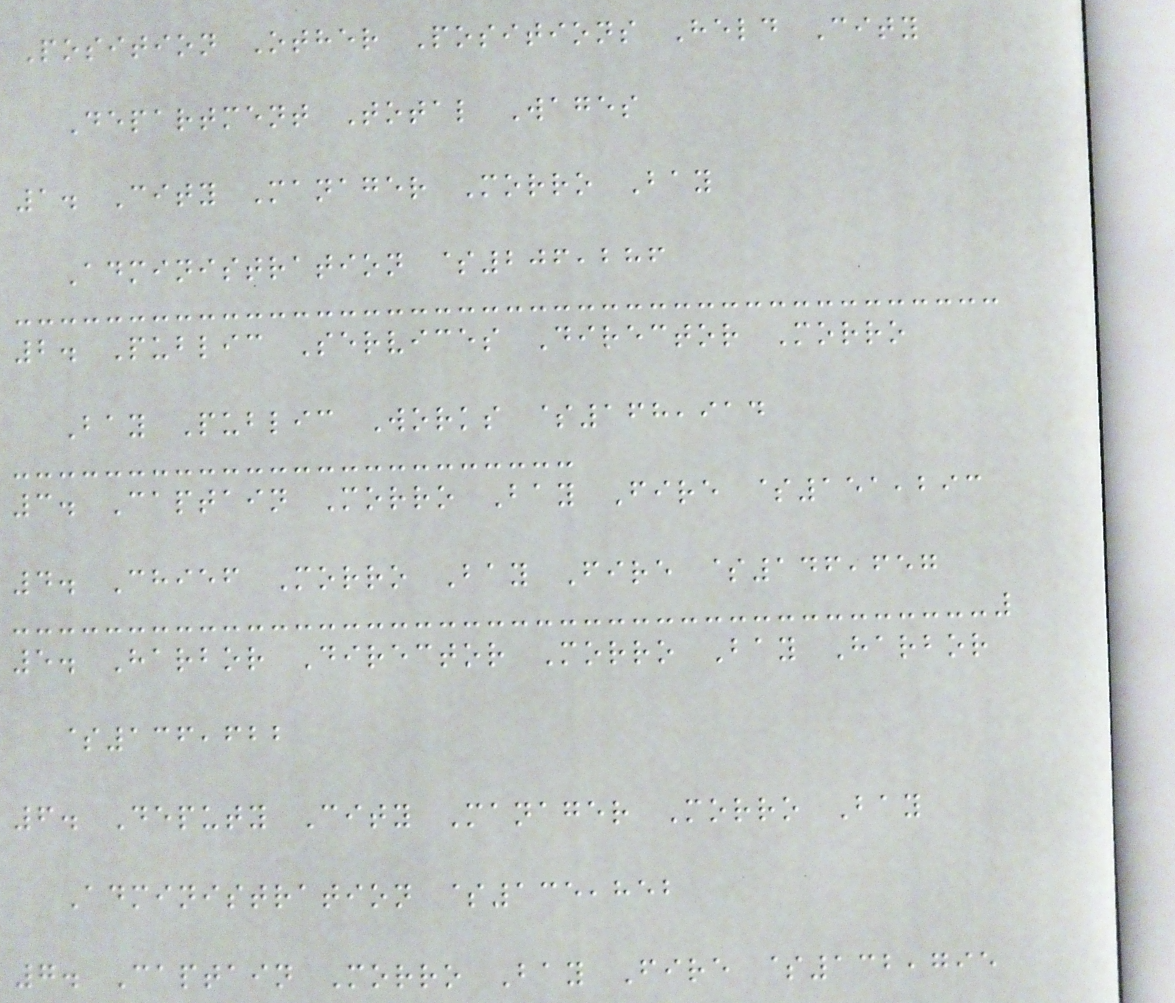Position Other Positions Held City
Department Total Wages
1. City Manager Morro Bay
Administration $206,286
2. Public Services Director Morro
Bay Public Works $168,914
3. Captain Morro Bay Fire $151,293
4. Chief Morro Bay Fire $146,657
5. Harbor Director Morro Bay Harbor
$136,622
6. Deputy City Manager Morro Bay
Administration $135,852
7. Captain Morro Bay Fire $132,795
